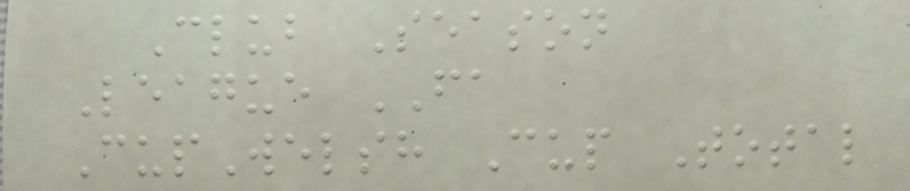Club Season
League FA
CupWelsh Cup Total
